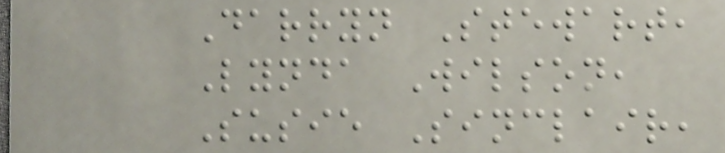Darryn Stewart,
Lynda Wilson,
Susie Sinclair,
